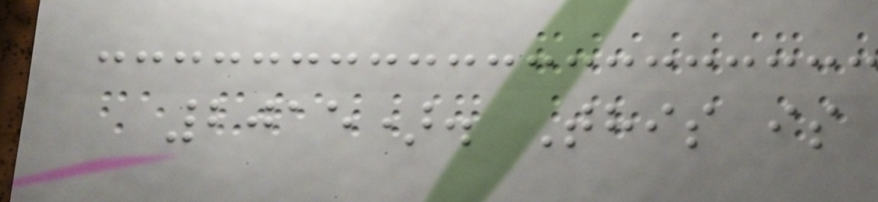2015). This is
